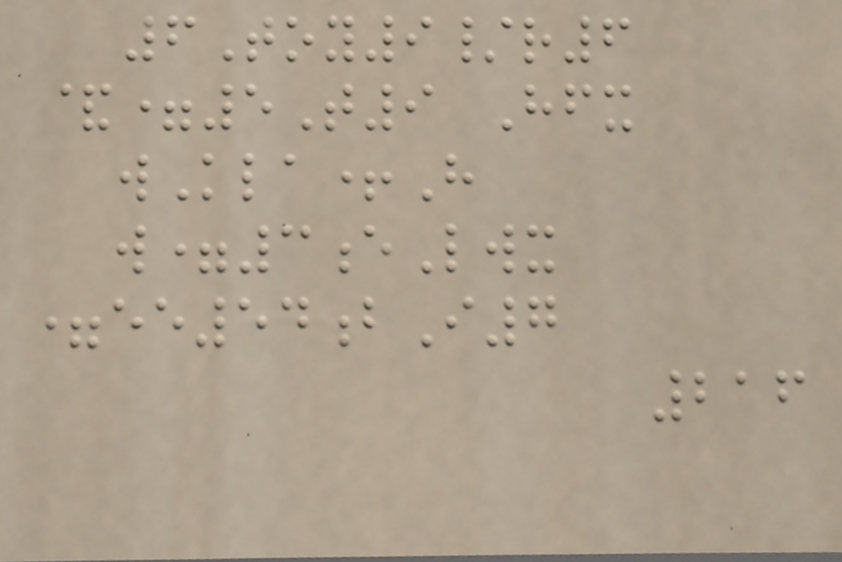6Toy9/r6
&=5T9 Hfx
wKla+H
w=3eLwx
=ee54bI7
216
